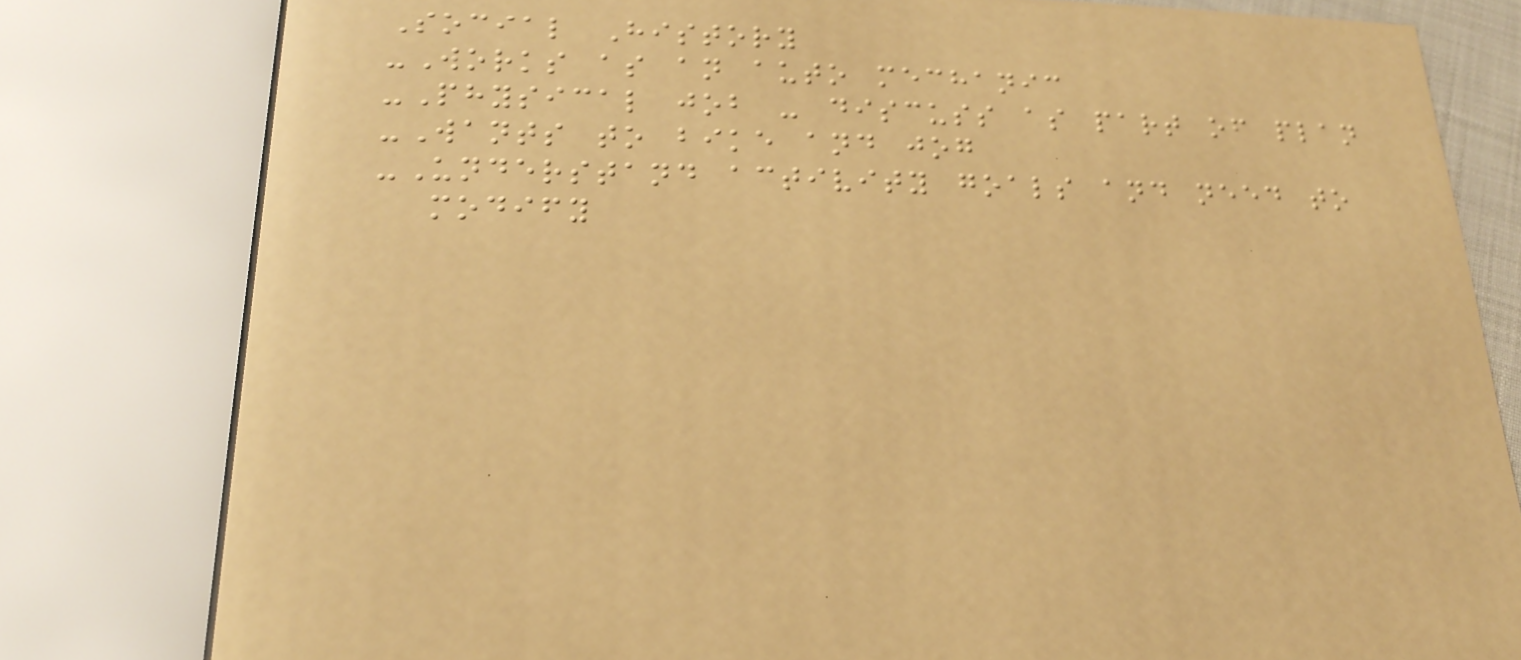Social History
-Works as an auto mechanic
-Physical job - discuss as part of plan
-Wants to bike and jog
-Understand activity goals and need to
modify
